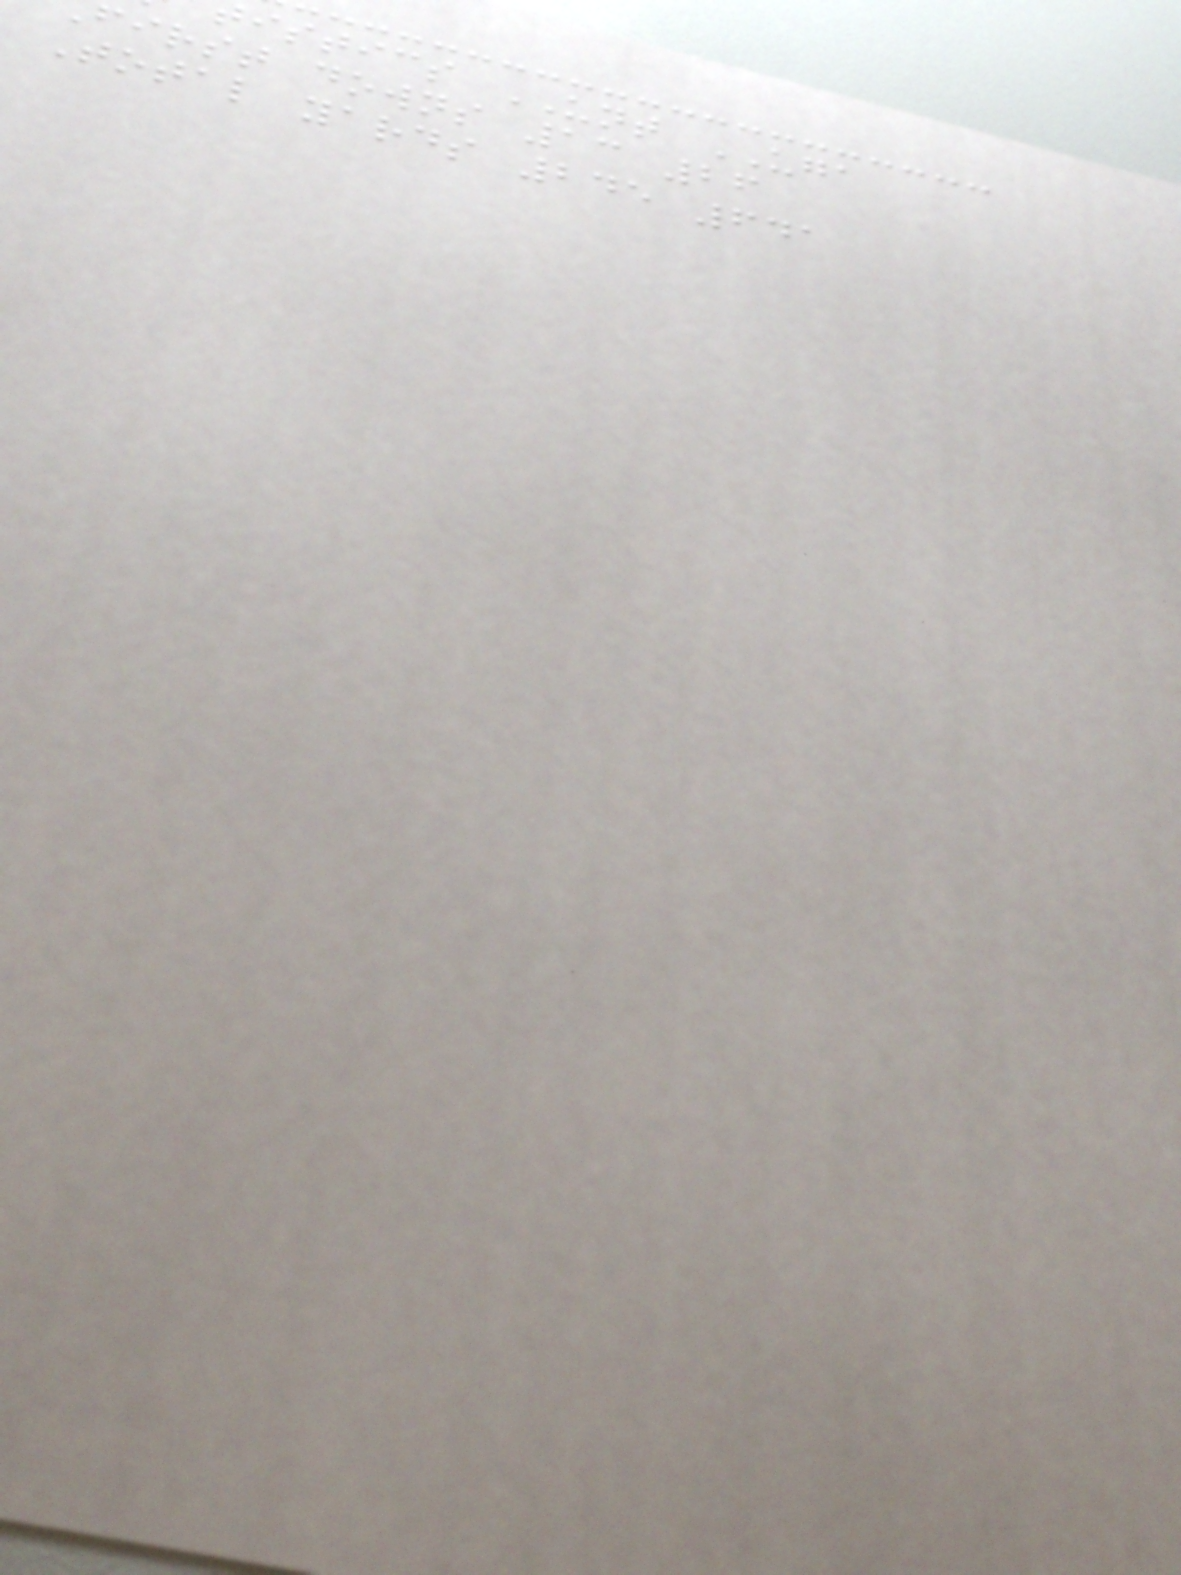istics UNT UGA
first downs 13 26
Total yards 245 641
